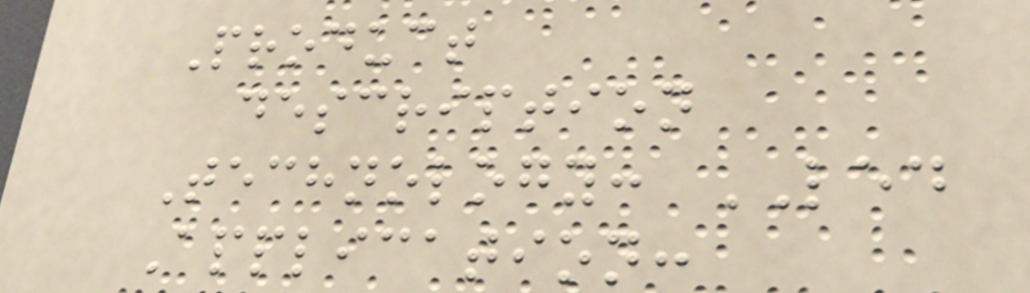Product
description
Technology: LED
Application:
